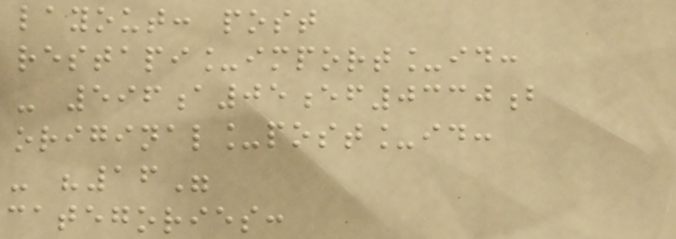layout: post
restapi_import_id:
- 596a05ef0330b
original_post_id:
- "16"
categories:
